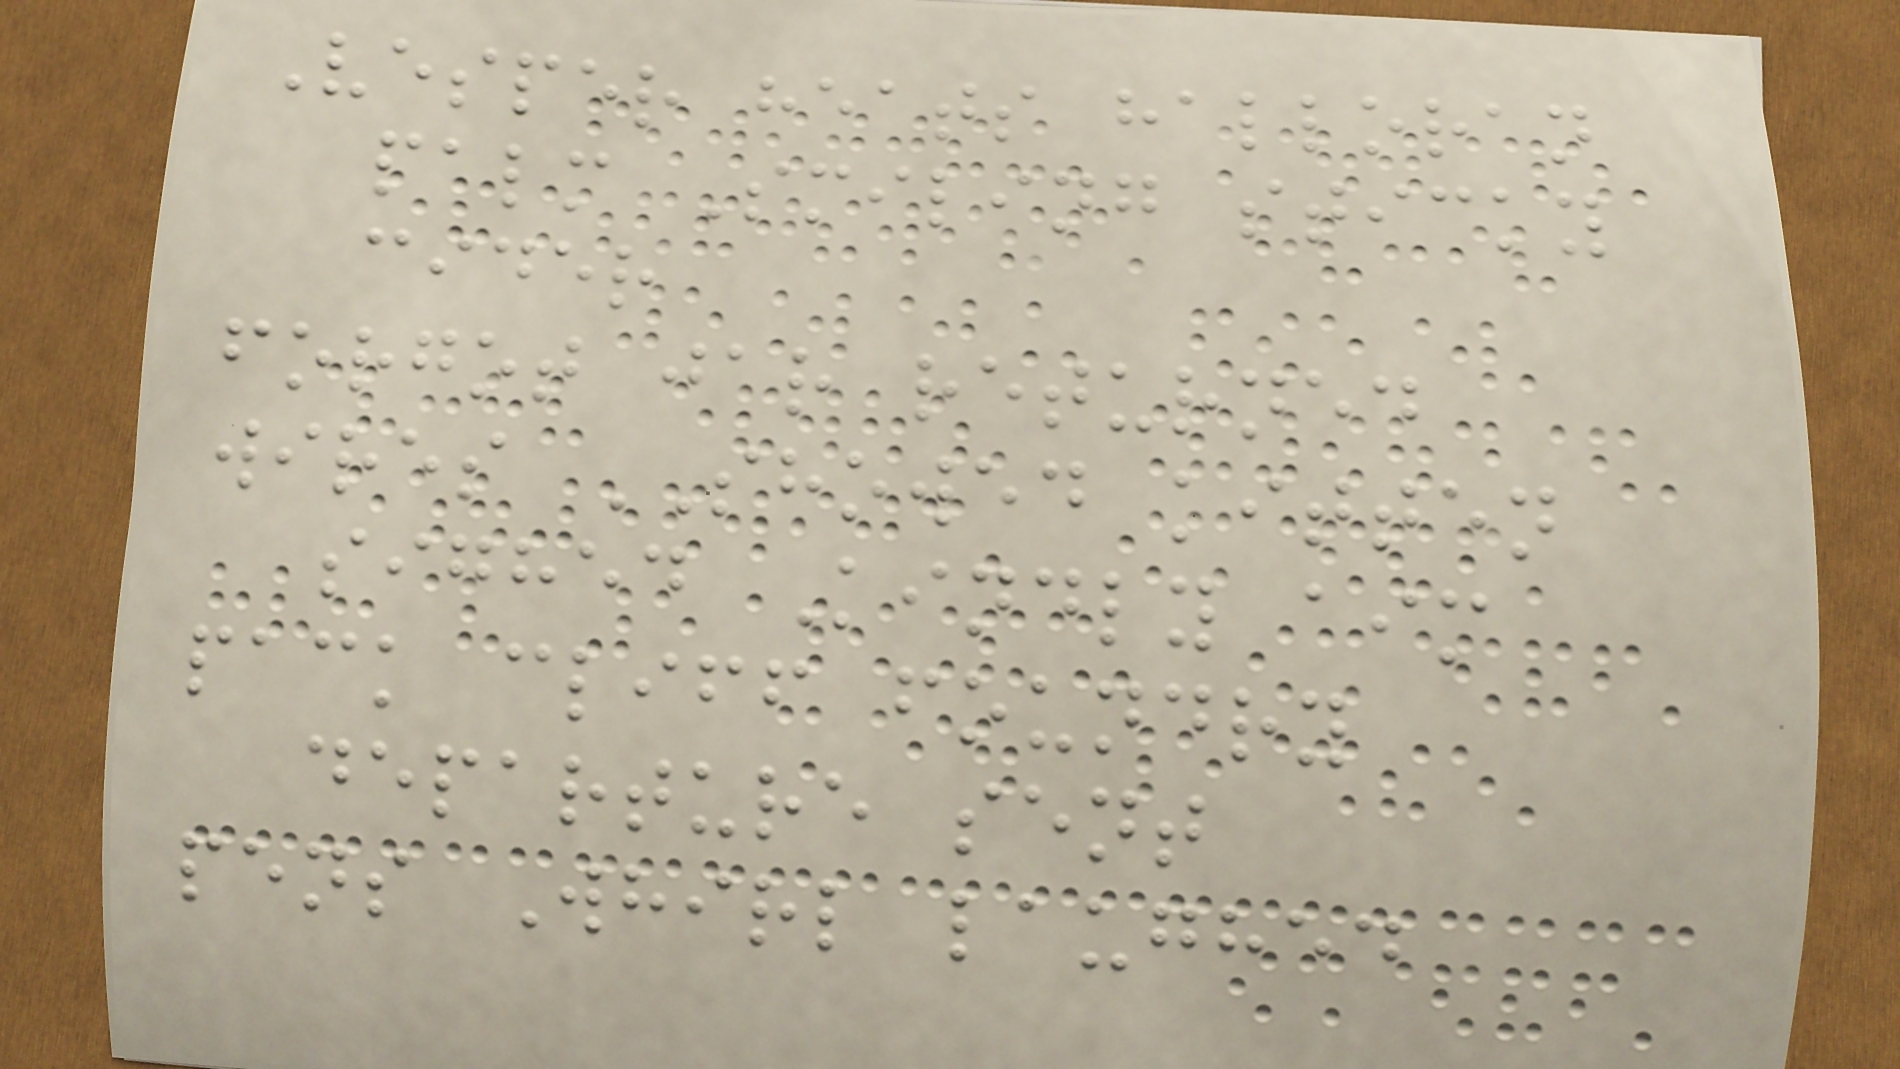Vesper heats halloran
palm Smiling sticky
cider
forgot jar returned
wires SHOWED kitten
sighed Kindly aim
pack cliff foundry
departure sent
pens Whirl laughed
